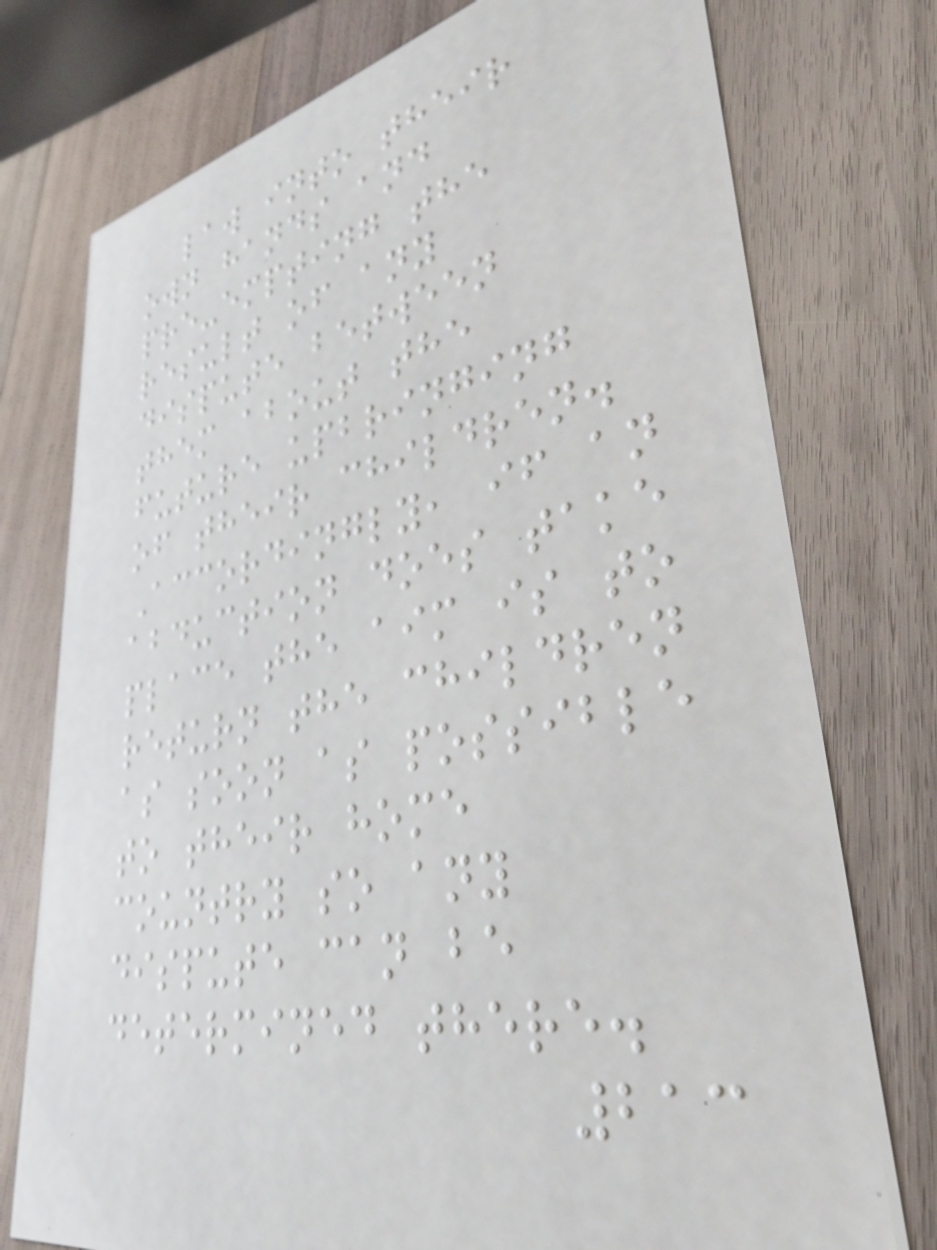law into their
own hands and
pre-empting the
result of any
dispute between
them about the
future upbringing
of their children.
Accordingly, if an
abduction does take
place the aim is to
return the children
as soon as possible
to their home
country so any
dispute can be
determined there.
213
